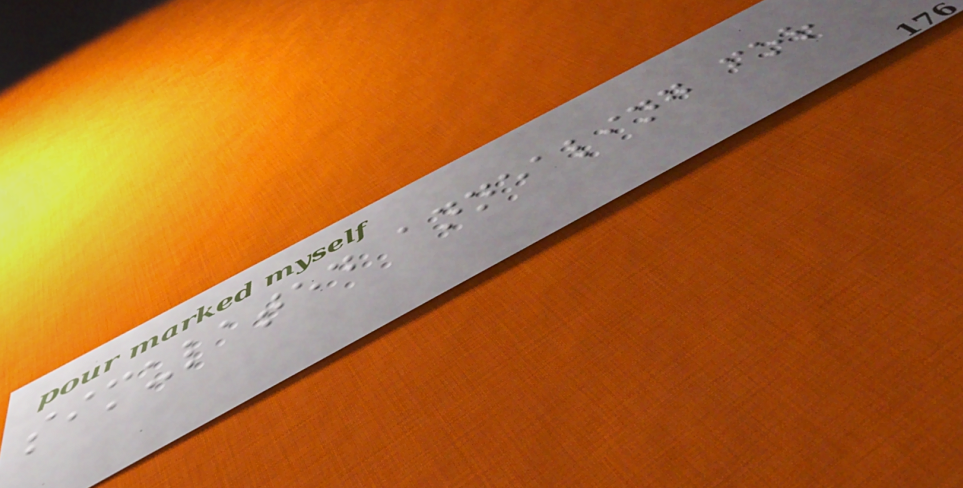simulated annealing for
